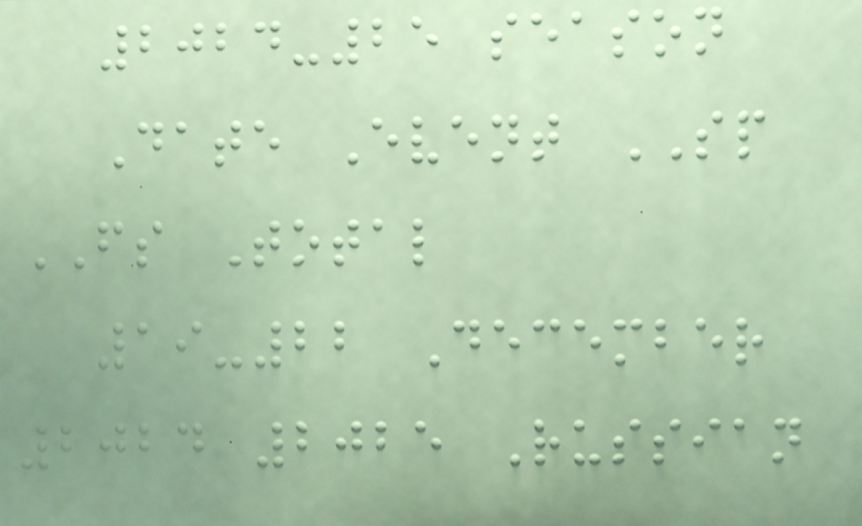2024-25 season
Date Event SP
FS Total
19-22 December
2024 2025 Russian
